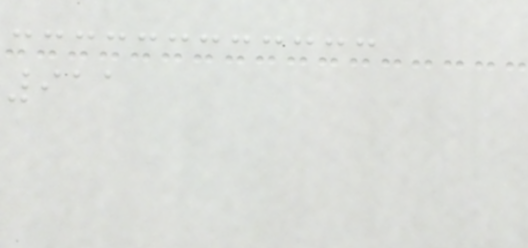911
